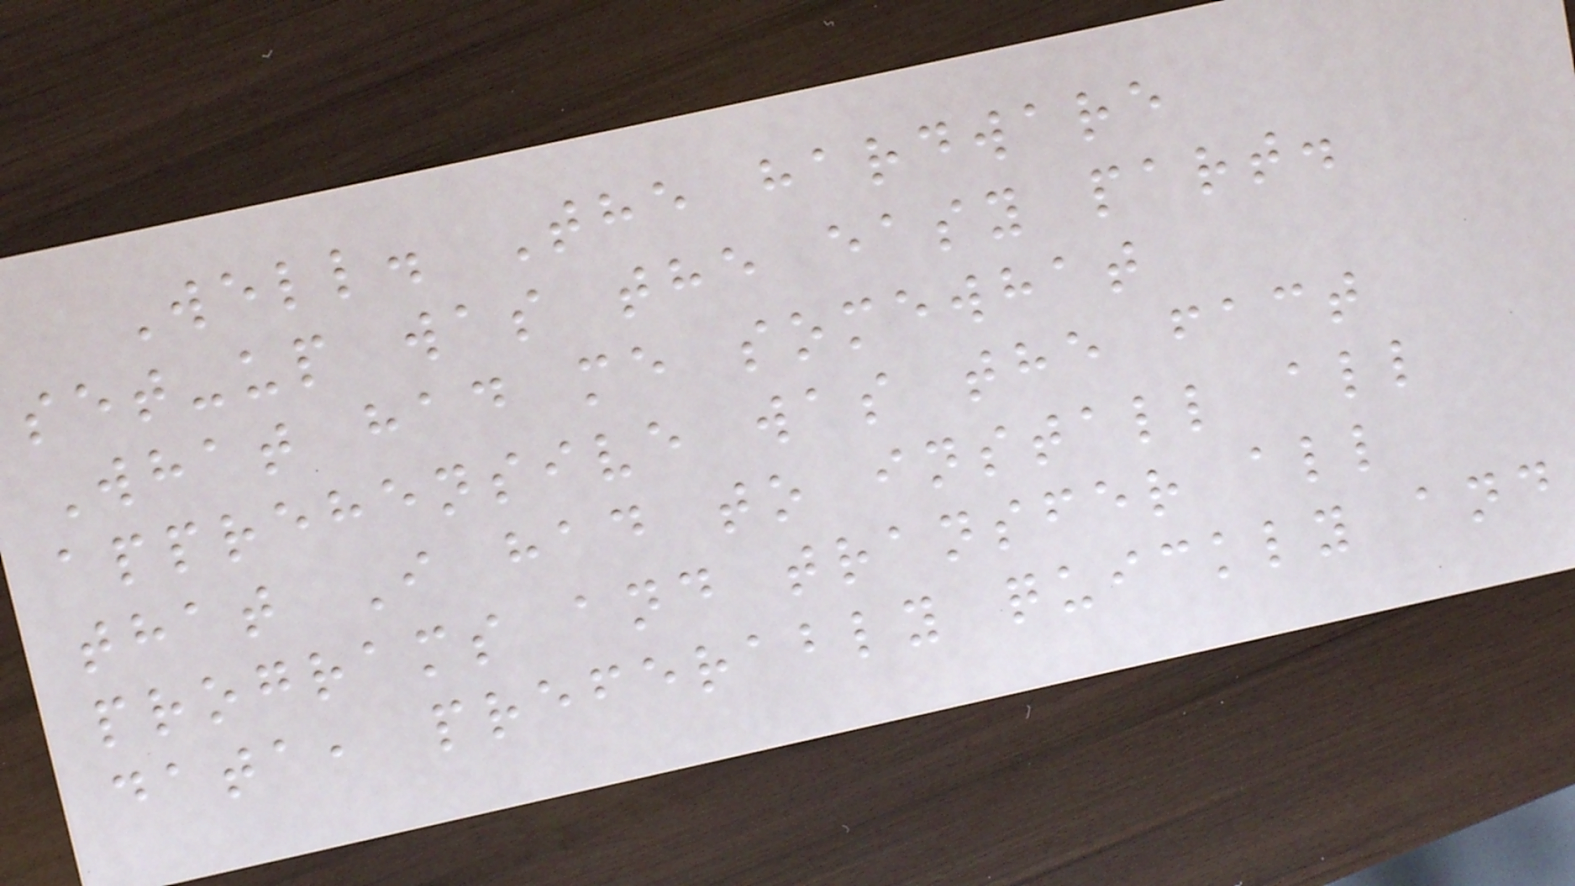Well. The hardware
set-up was the easy part.
What had me somewhat
apprehensive was the fact
that I had to install all
programs and transfer all
data, preferably quickly and
